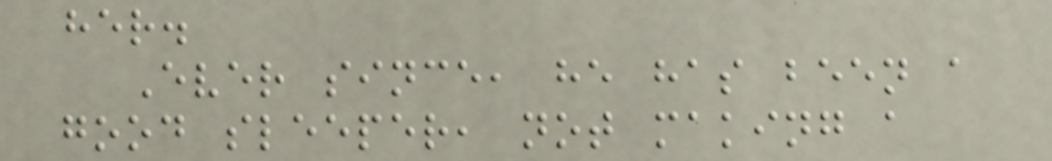her.
Ever since, he has been a
good sleeper, not making a
